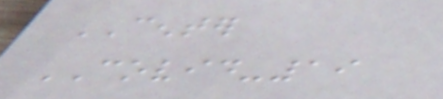CENTER
COVID-19
